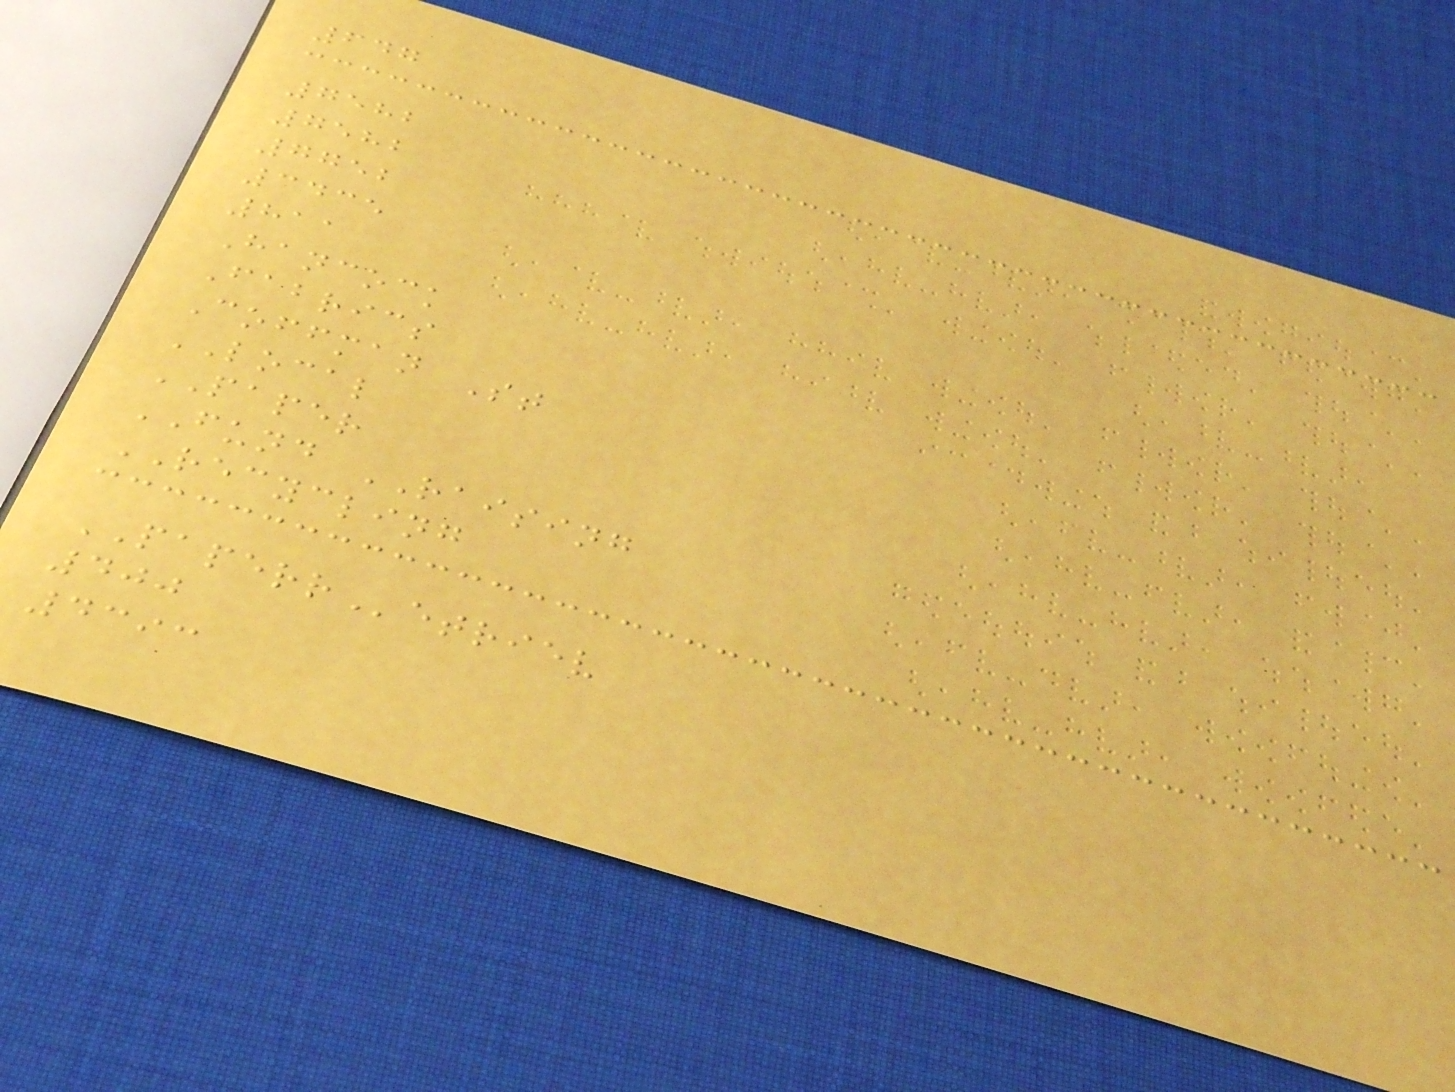647
7582
7582
7752
3435
811
Hancock
Fabrics
Coffman St
LOCAL
PAPER
FUND RAISING
RECYCLING
PAPERRetriev
400
4393
